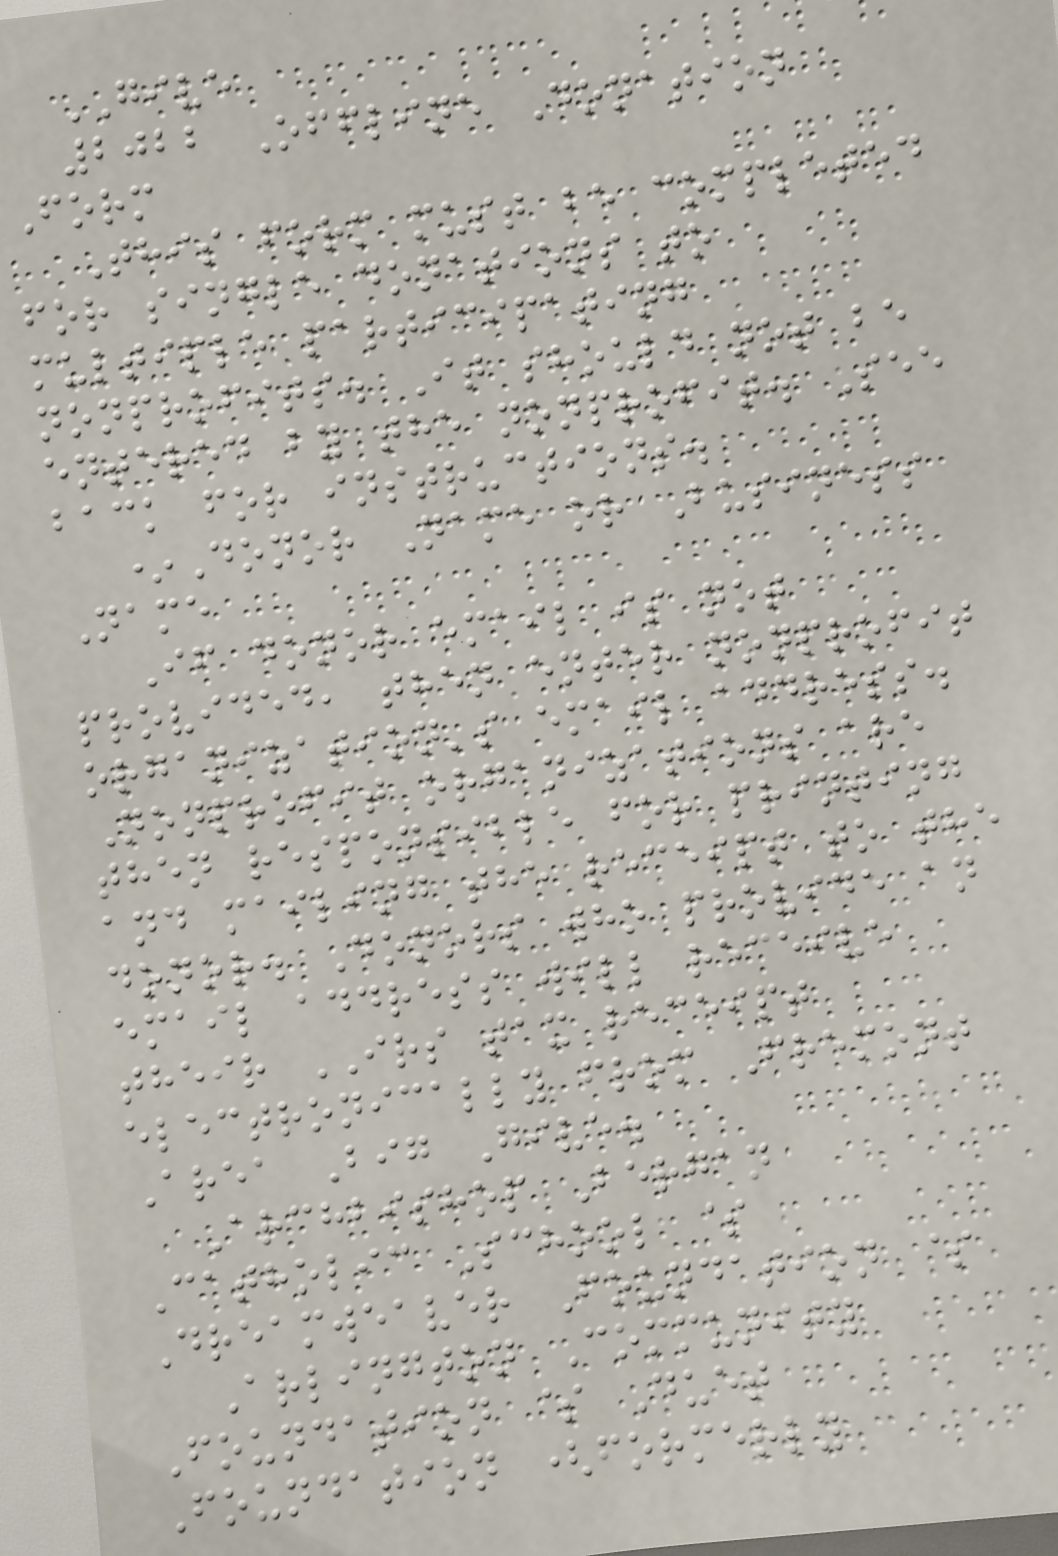GIVE
2022 Offline Donation
Form
This form must be completed
for single donations to
multiple participating
nonprofits. It should not be
entered by the nonprofit. See
back for instructions.
*Donor Name or Business
Name
If donor email is not
provided, then enter nonprofit
organization's email address.
Nonprofit organizations are
then responsible for printing
and mailing the receipt to the
donor. Donors who provide an
email address will receive
their IRS tax receipt
electronically from Fremont
Area Big Give.
Archbishop Bergan
Catholic School $
Dreamweaver Foundation $
Arlington Community
Foundation $ Duet
Foundation (formerly
